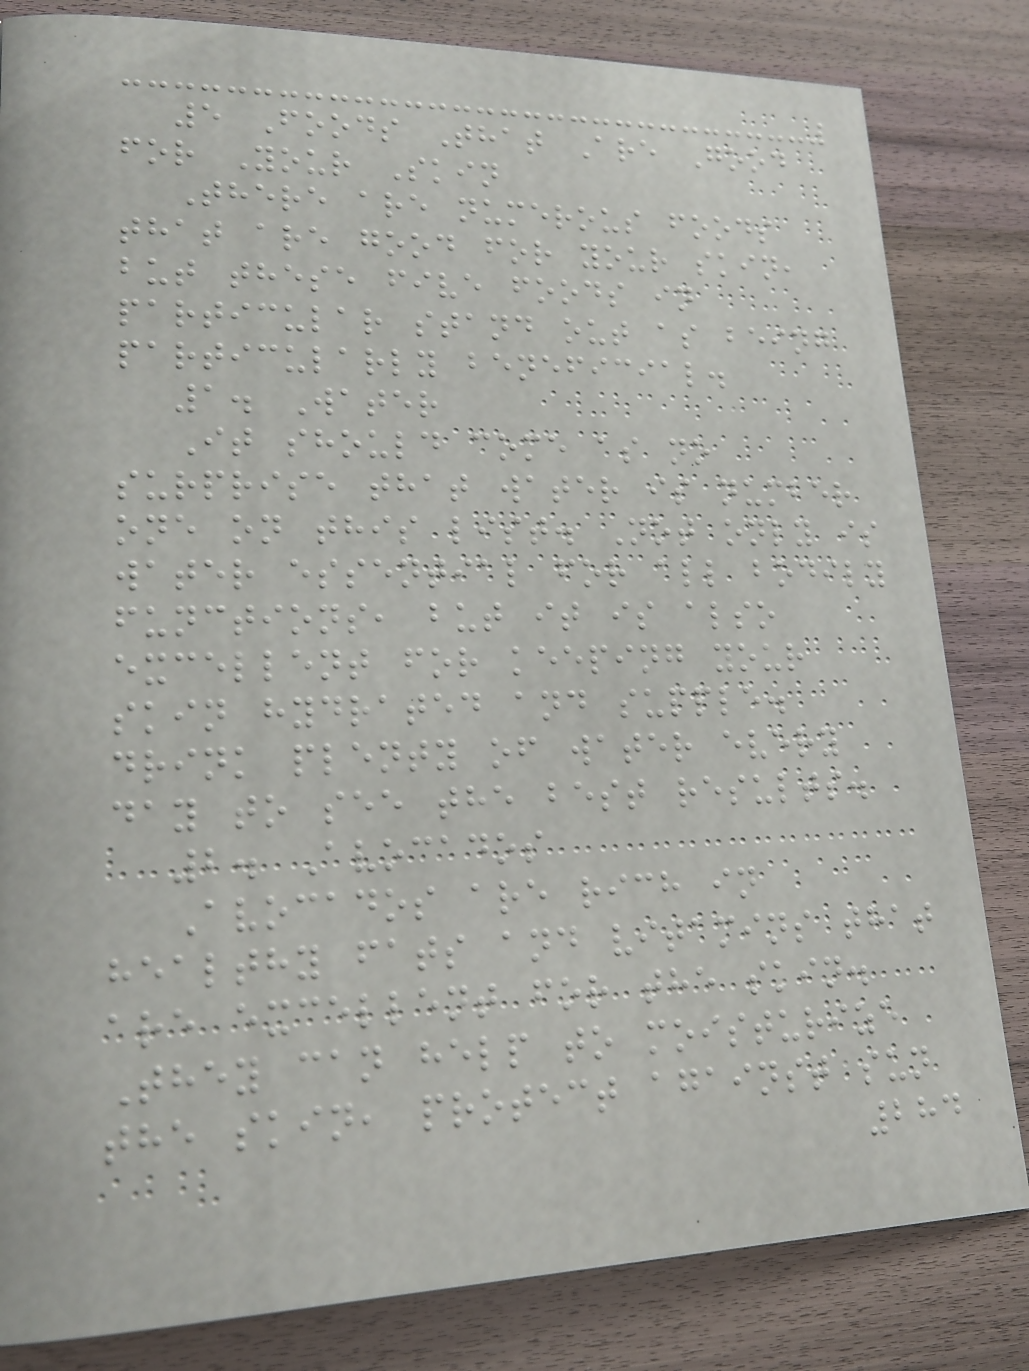5 Foods That Are Good
for Your Skin
There are numerous foods
that are good for your skin,
but these five foods in
particular stand out as being
particularly beneficial.
1. Water
It should come as no
surprise that water is number
one on this list. Not only is
water essential for all bodily
functions, but it is also
excellent for keeping your
skin hydrated and supple.
drink plenty of water every
day to see the best results.
2. Avocados
Avocados are rich in
healthy fats and vitamins that
are excellent for the skin.
They can help to moisturize
the skin, protect against sun
284
